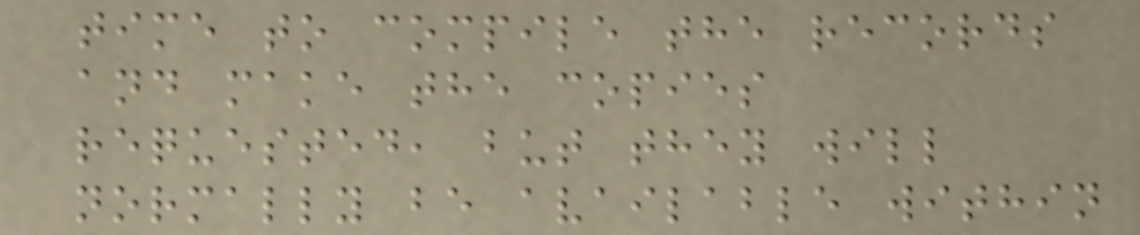time to compile the records
and make the copies
requested, but they will
normally be available within
